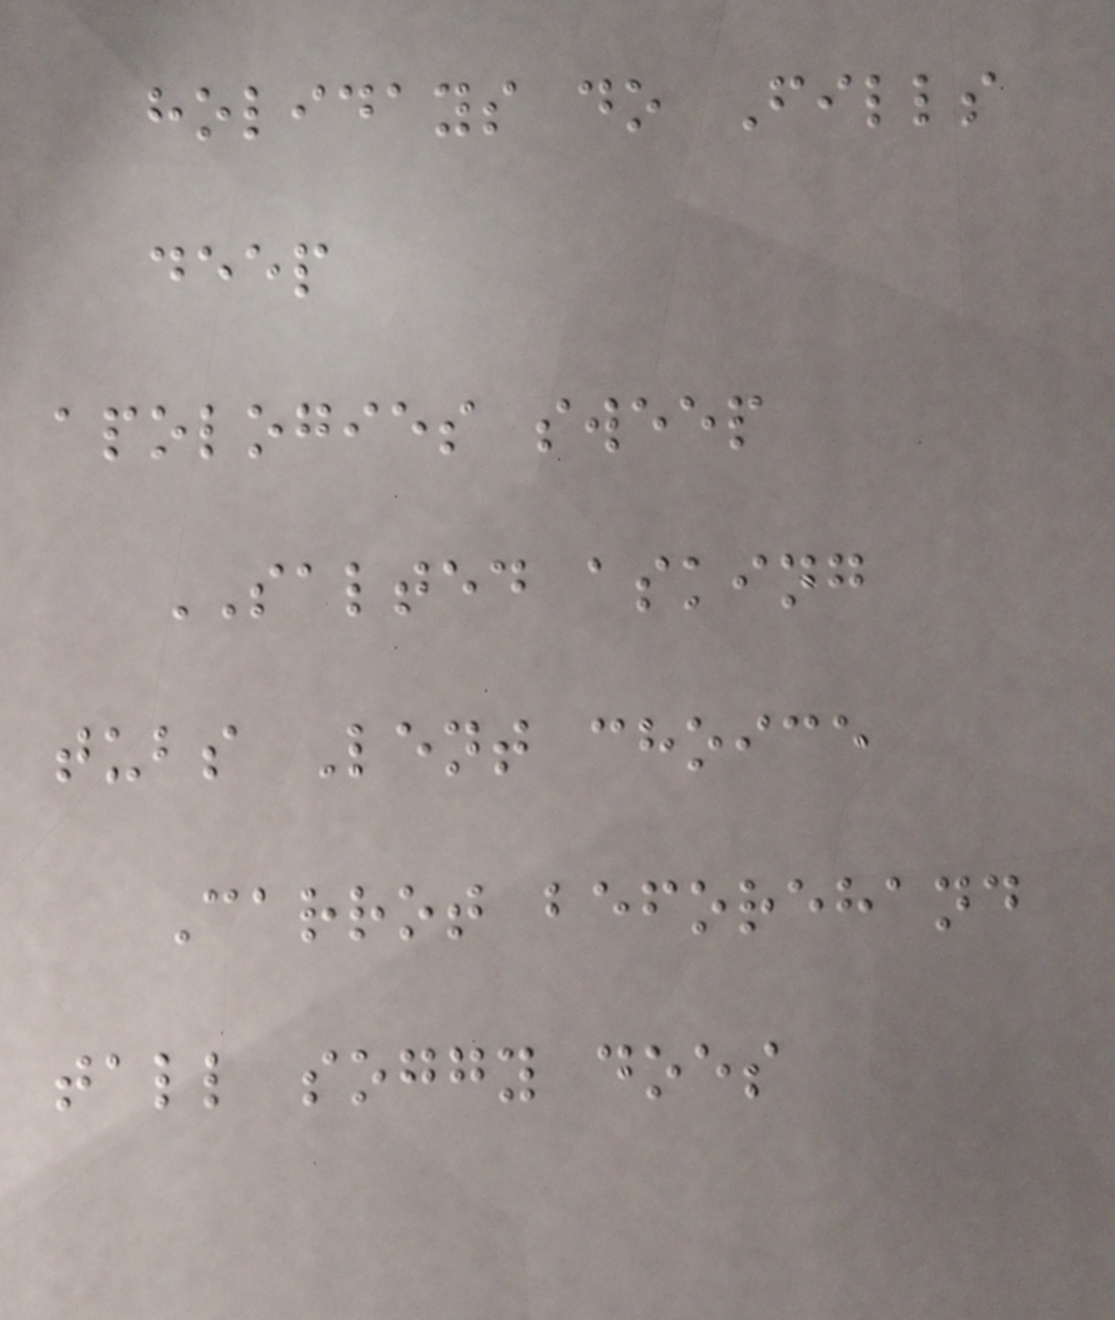holidays do Fills
deep
apologies sweep
SALTED asking
tubs Lent choice
Carrot beforehand
tall soggy does
